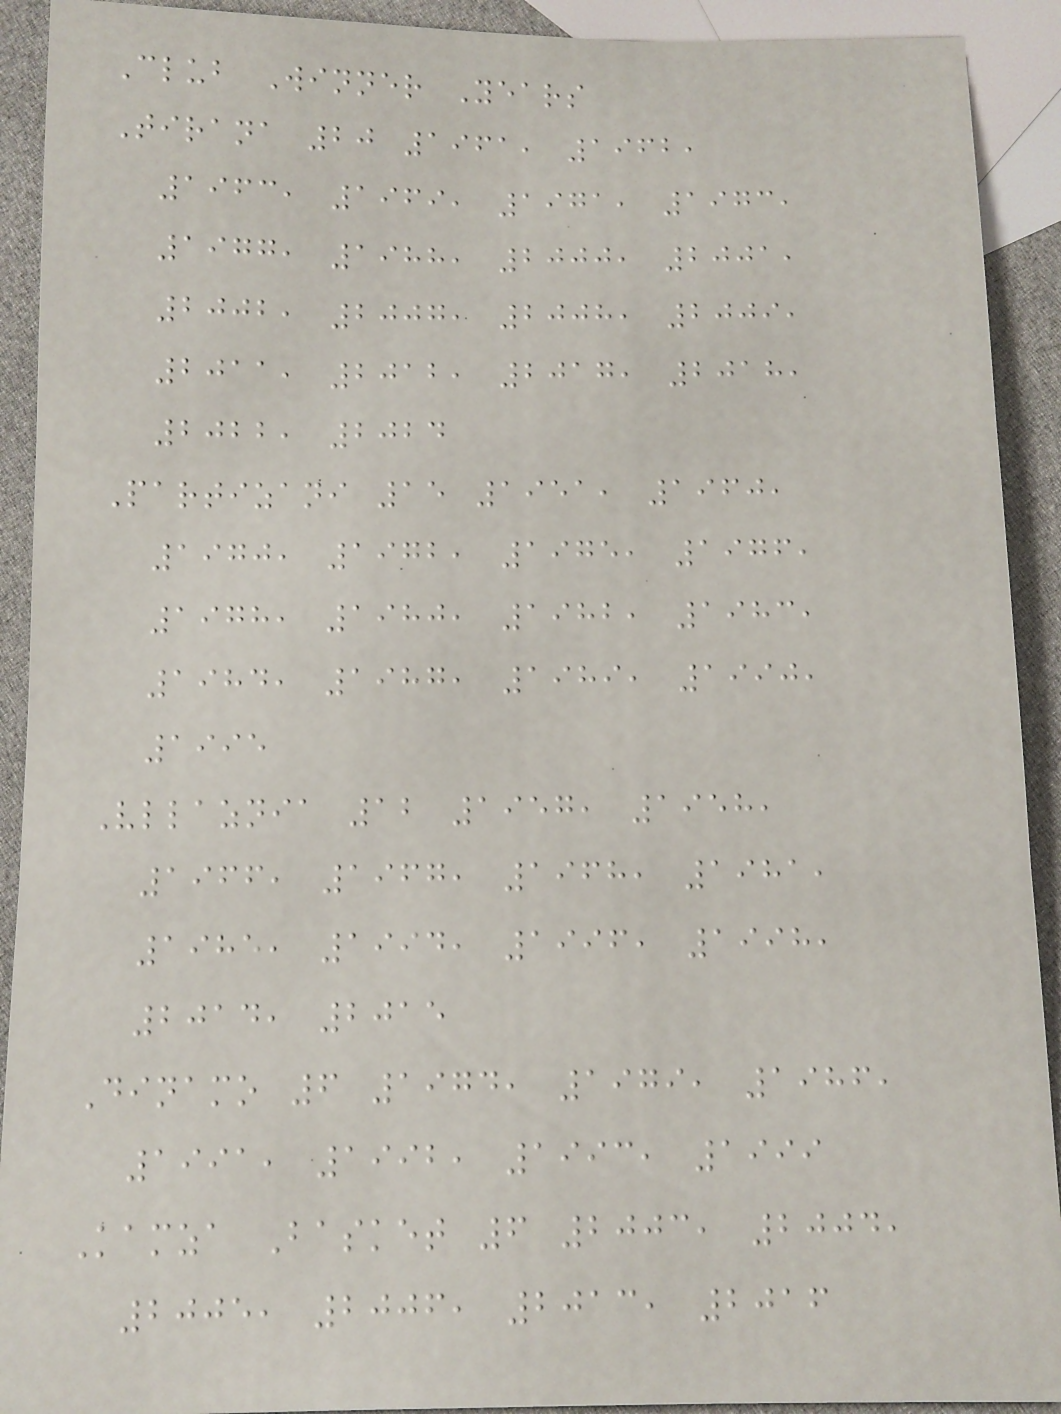Club Winner Years
Tirana 20 1961, 1962,
1963, 1969, 1971, 1973,
1977, 1988, 2000, 2001,
2002, 2007, 2008, 2009,
2011, 2012, 2017, 2018,
2022, 2024
Partizani 15 1951, 1960,
1970, 1972, 1975, 1976,
1978, 1980, 1982, 1983,
1984, 1987, 1989, 1990,
1995
Vllaznia 12 1957, 1958,
1966, 1967, 1968, 1981,
1985, 1994, 1996, 1998,
2014, 2015
Dinamo 6 1974, 1979, 1986,
1991, 1992, 1993, 1999
Kamza Basket 6 2003, 2004,
2005, 2006, 2013, 2016
